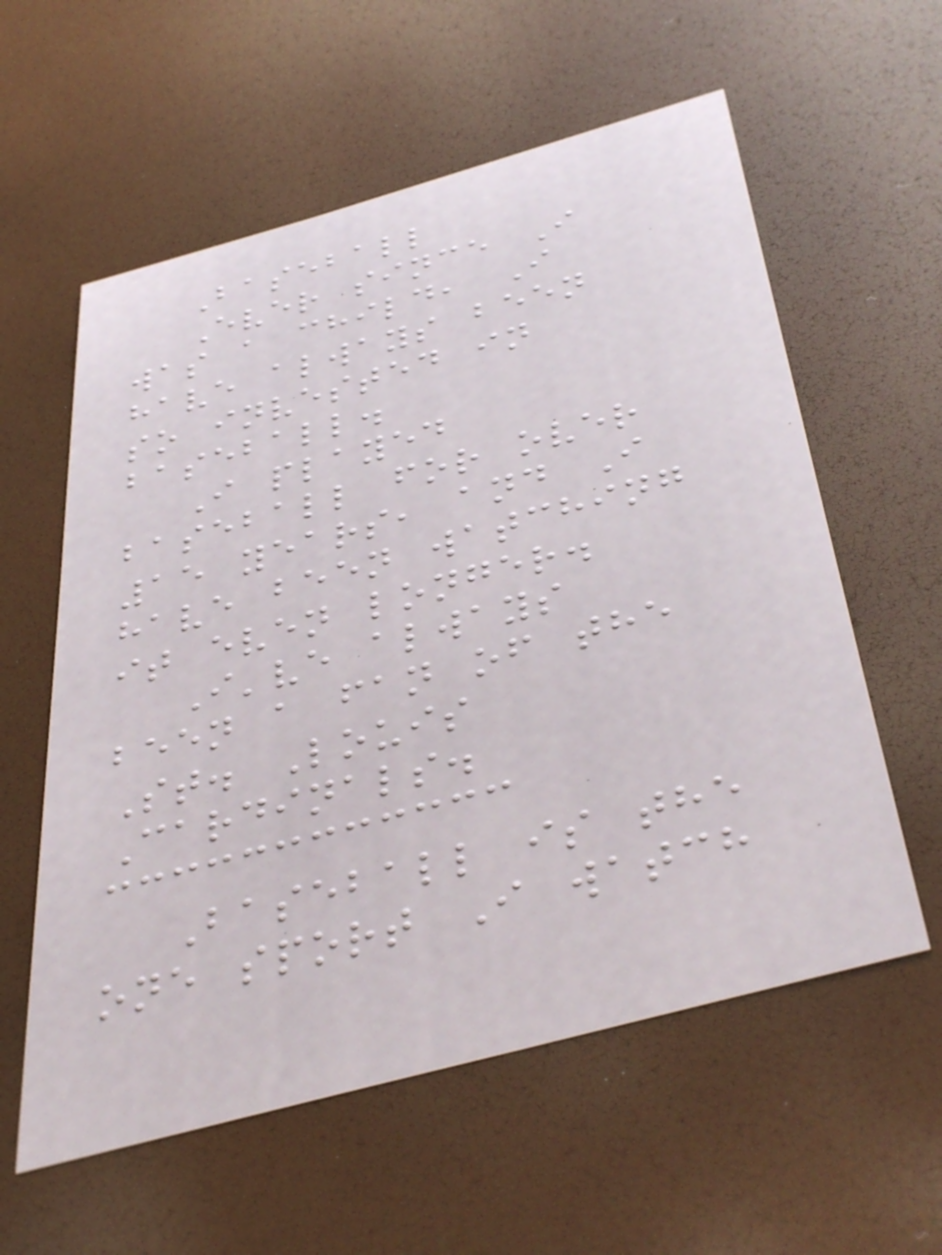Baseball
Ever since I
was a child, I
have always been
so invested in
baseball.
I played
baseball for over
15 years, and I
have been watching
it even longer.
I've always
been a fan of the
St. Louis
Cardinals.
Baseball is the
one sport I watch
